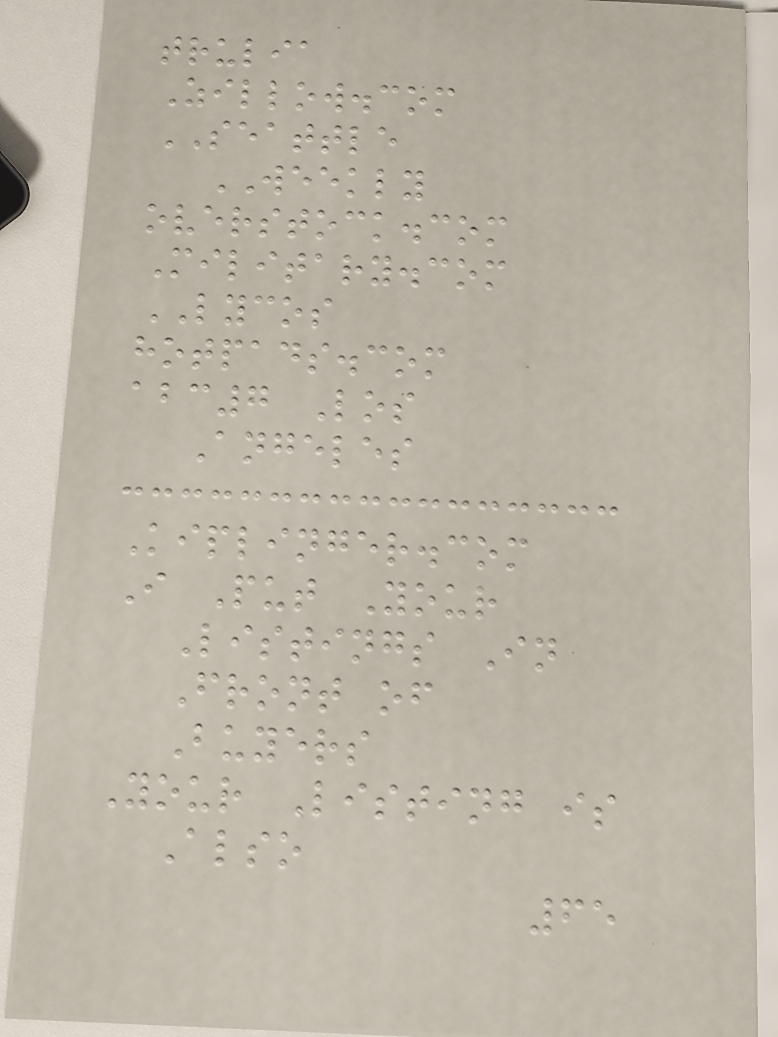trulia
Zillow.com
SEATTLE
WEEKLY
overstock.com
Military.com
LYCOS
hotpads.com
abc7 Los
Angeles
Kiplinger.com
I Put Your
Listings In
Front of
Buyers
Your Listing is
Also
65
